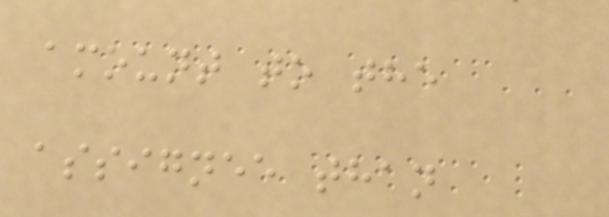amount to the
assignee than
